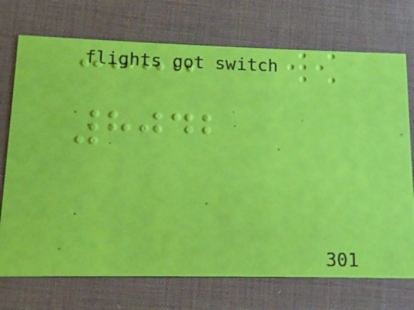8042
